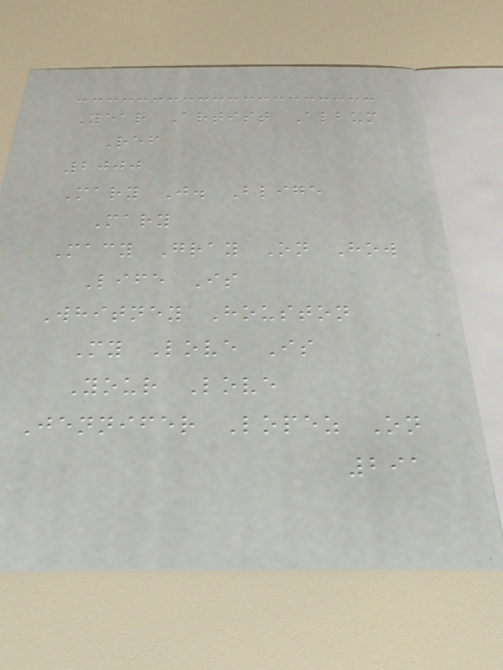Year Artist Album
Ref
2000
Mary J. Blige
Mary
Macy Gray On How
Life Is
Whitney Houston
My Love Is
Your Love
Jennifer Lopez On
291
